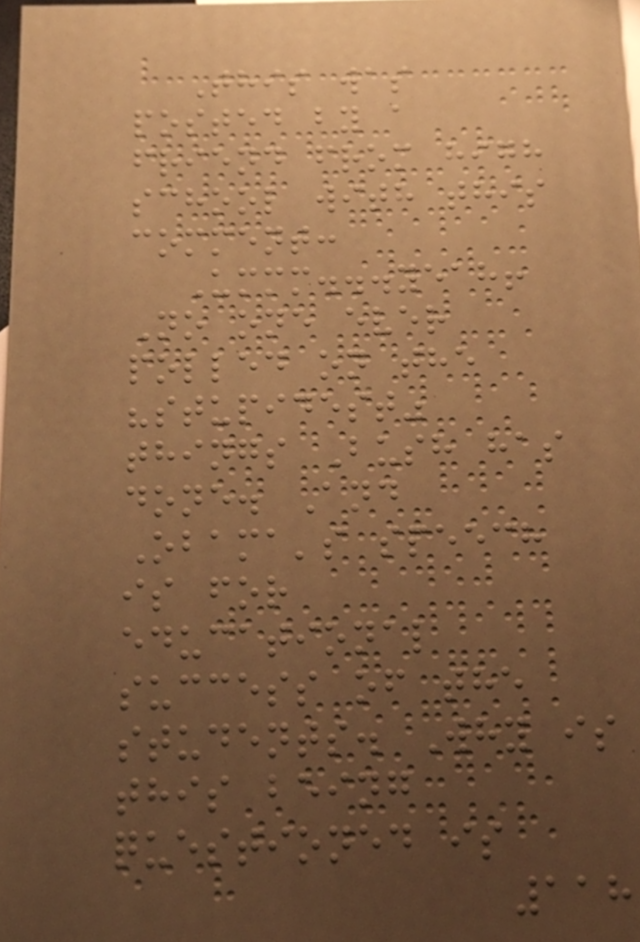This was
posted by a
friend from high
school with this
comment:
Ummm...yeah!
No one ever
polled on the
"stupidest"
things Bush has
done. And
Obama's speech
is for
educational
success of the
students. Why is
this being
questioned is
118
